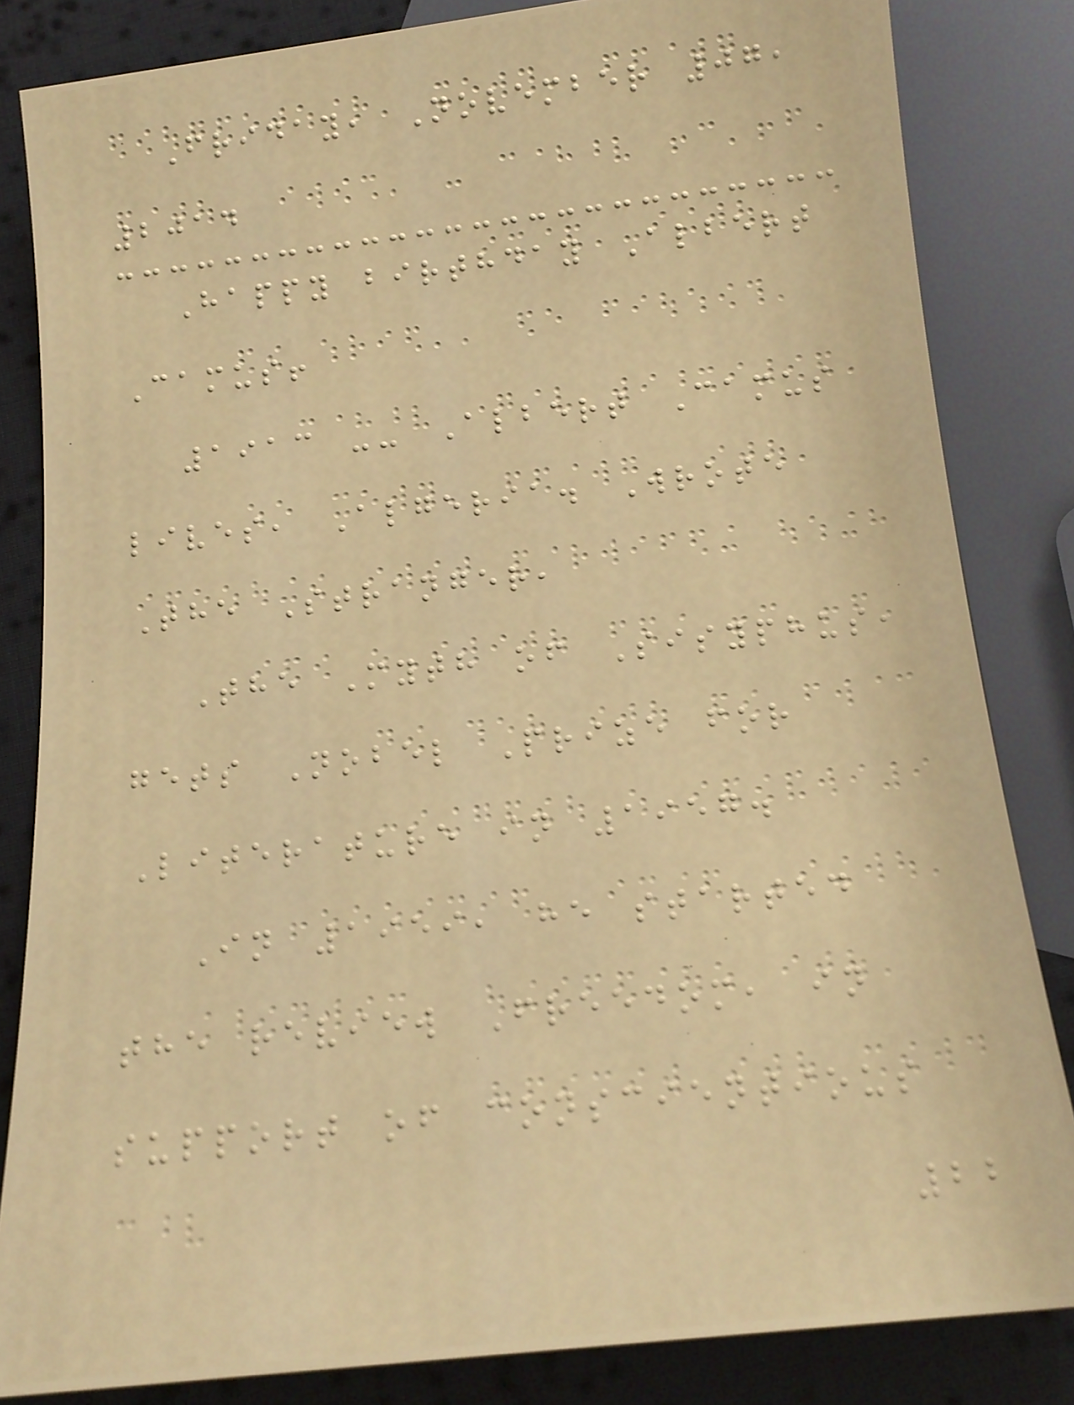Friday, November 07,
2014
Happy birthday Albert
Camus!
1913 -- Albert Camus
lives, Algeria. Wrote
The Stranger,
The Myth of Sisyphus,
gets Nobel Prize for
Literature in 1957.
In 1959, he started
the review Freedom, in
support of conscientious
22
